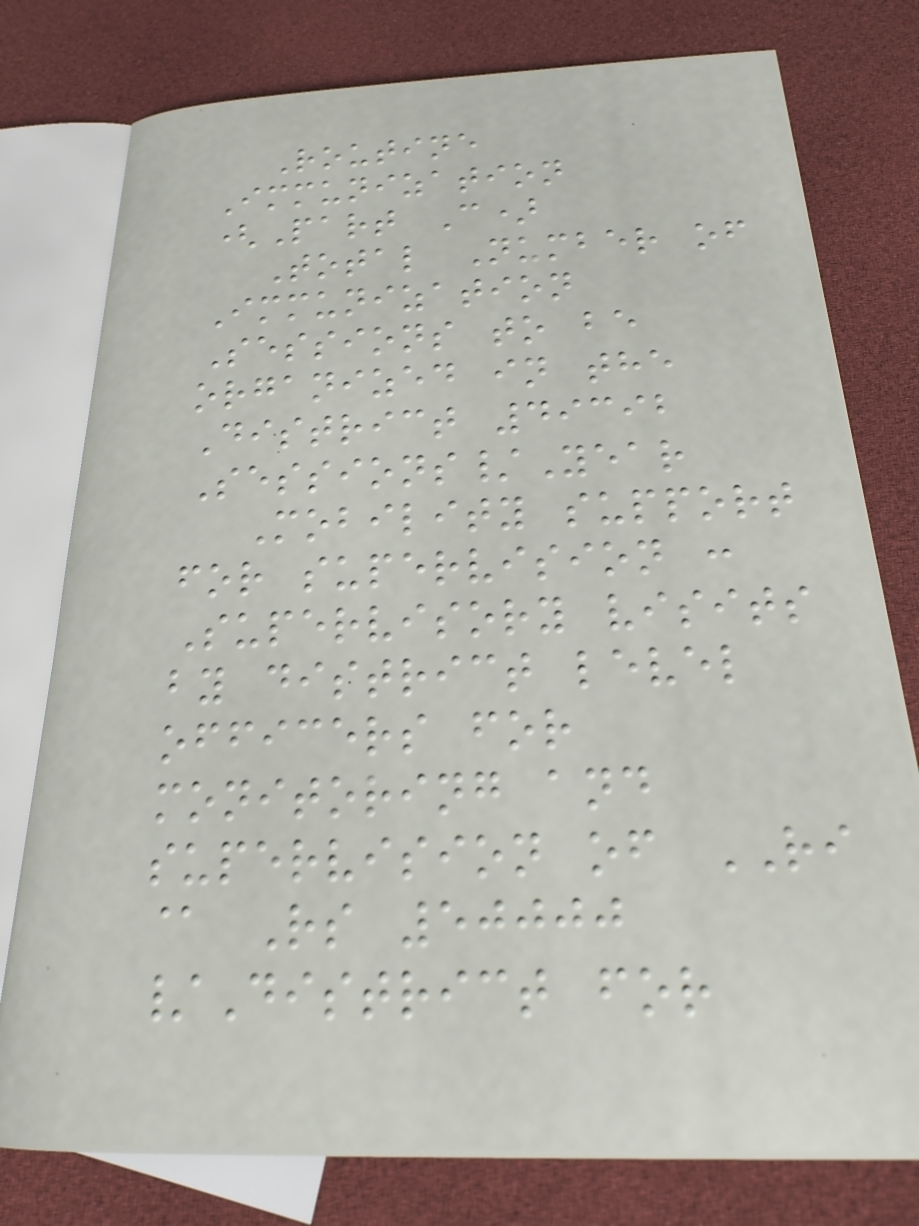Routine
Immunization
(Part C)
Total Number of
Immunization
Sessions to be
organized in the
District 49392
Sessions/Year
Mobility support
for supervision :
Supervisory visits
by district level
officers for
monitoring and
supervision of RI
@ Rs 50000
/District for
